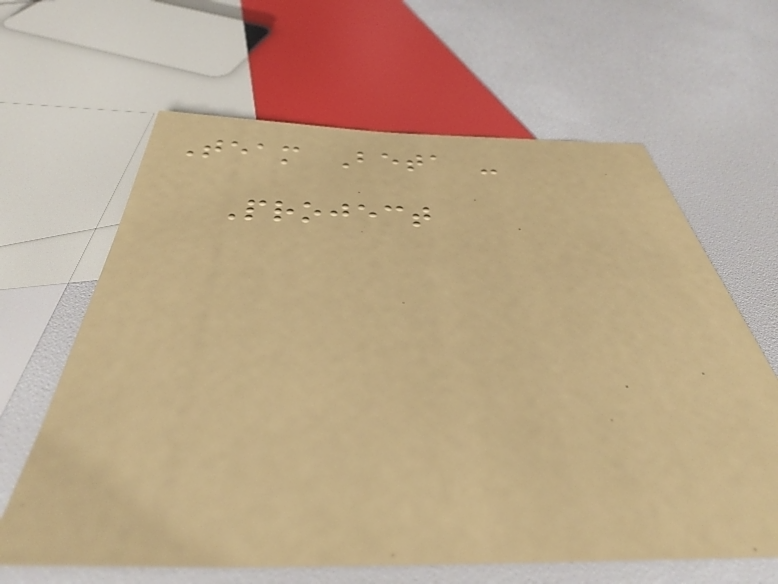Team Beta -
Project
